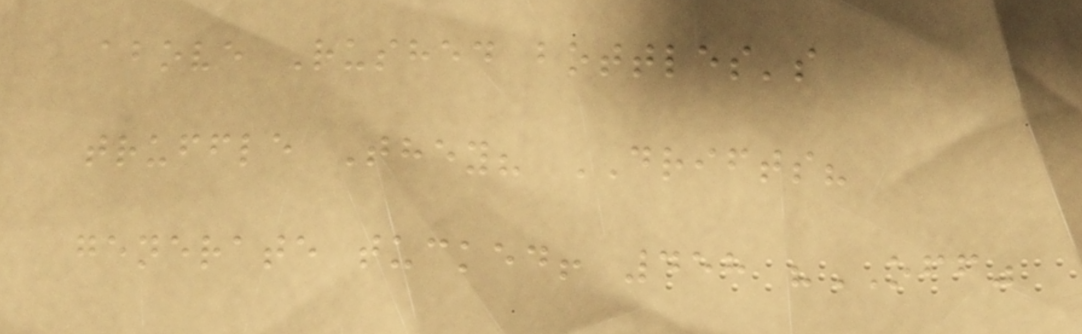above Rushed bottles's
truffle They? DRIFTS?
generate tucked! 458 "OFF"
